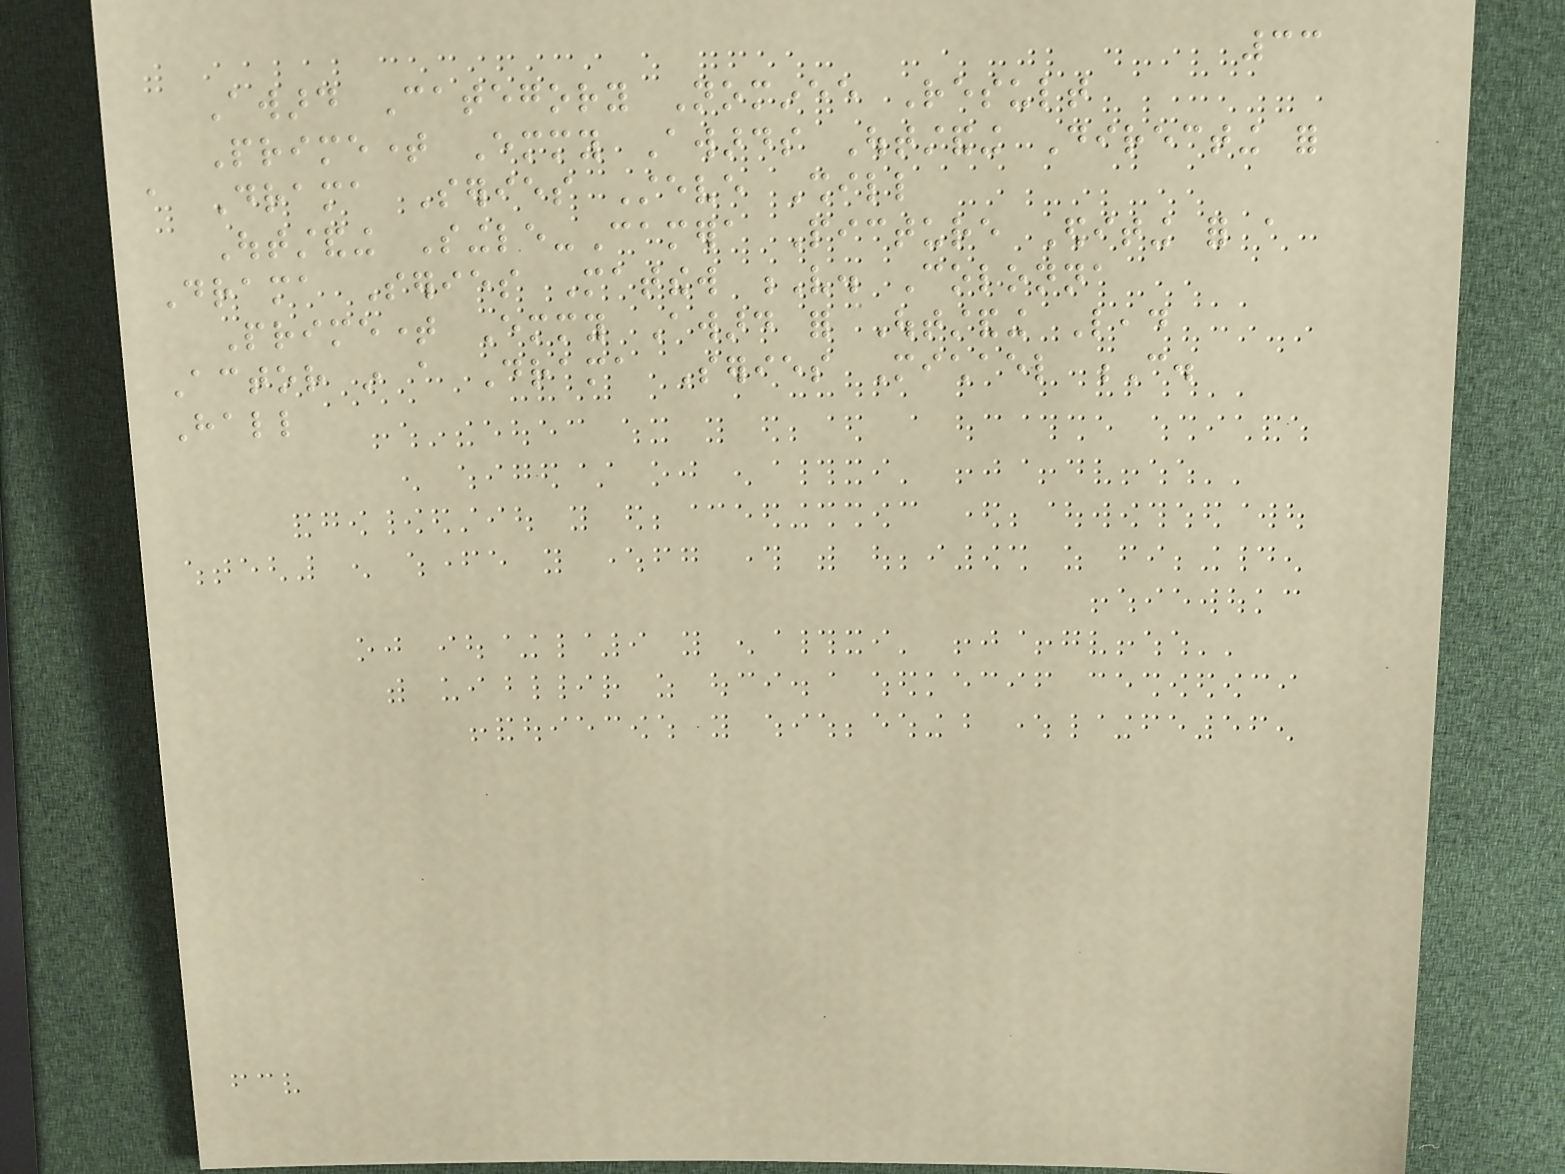33
Award Category Nominee Result
Primetime Emmy Awards Outstanding Directing for
a Drama Series Steve Shill
Outstanding Single-Camera Picture Editing for a
Drama Series Matthew V. Colonna
Primetime Emmy Award for Outstanding Lead
Actor in a Drama Series Michael C.
Hall
